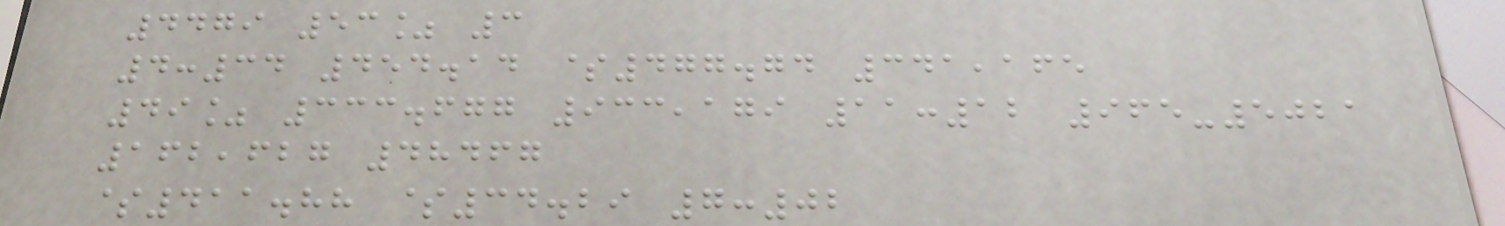4479 53% 3
4:34 454.14 $477.74 341,165
49% 333.677 933,179 11:12 965-5021
162,627 48467
$411.88 $34.29 7:02
